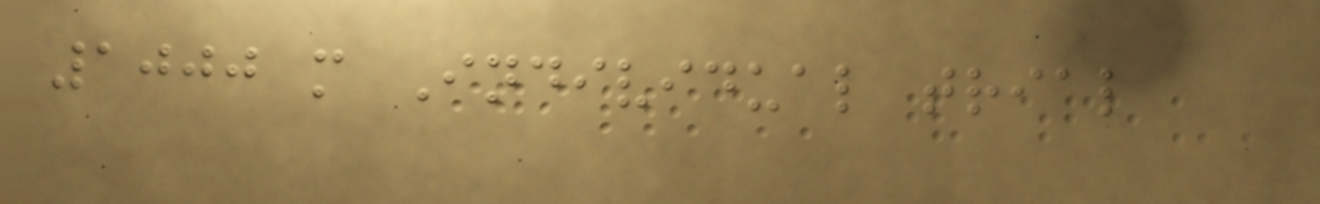1000 m Individual trial
